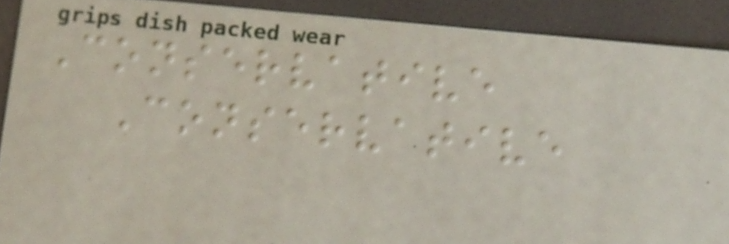Conservative
Conservative
